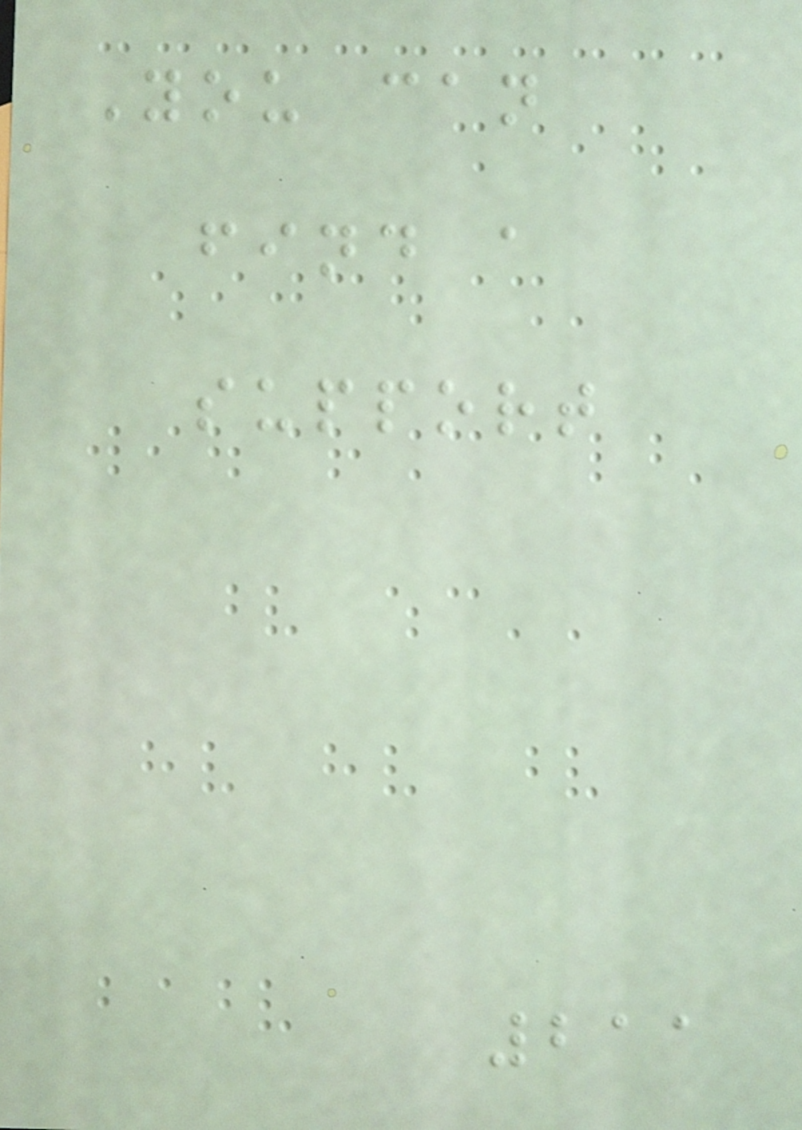You can
find a
support
211
